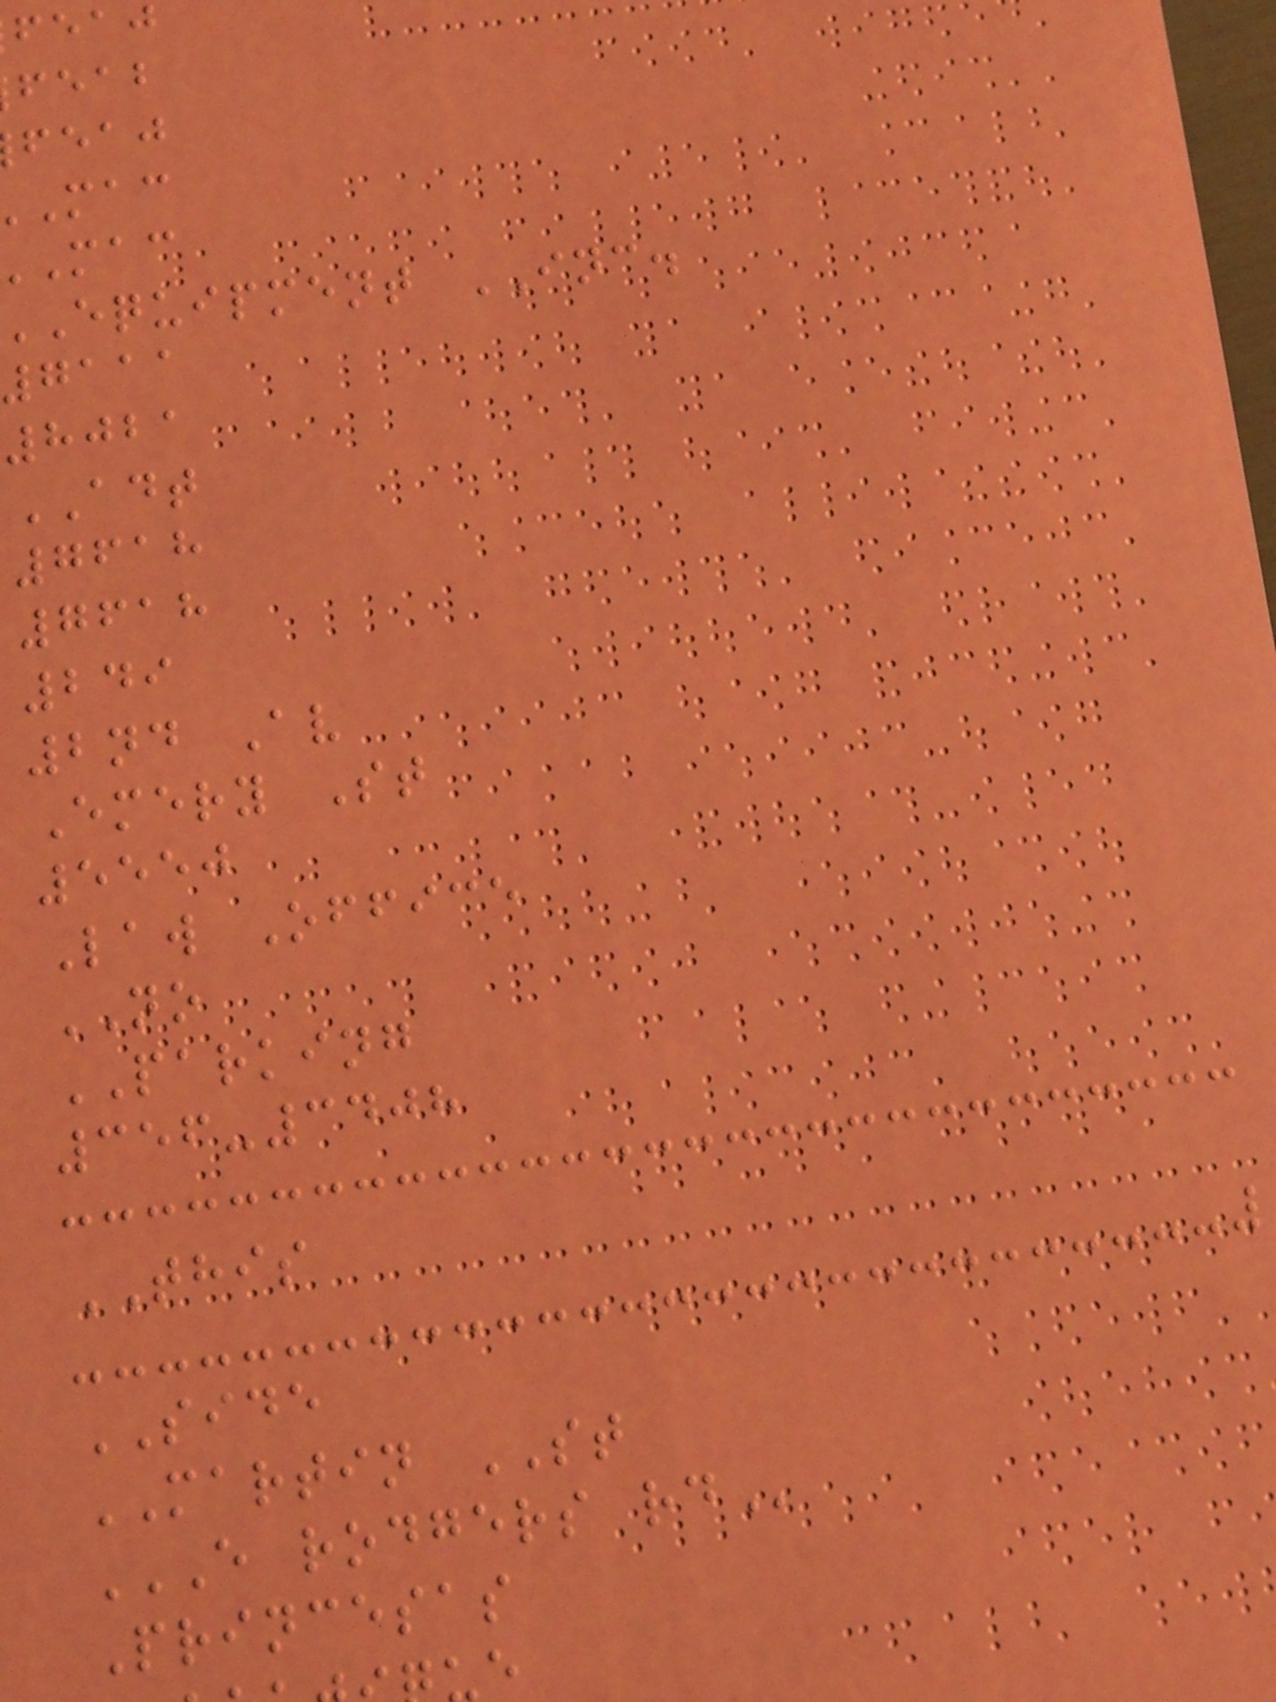feaj
feab
feaj
equipment INC.
7111
8021
ADT
7618
7618
249
2nd Av
Emery St
5550
Law Office
NO
PARKING
356-3408
THIS
SIDE
MARTIN ST
E RODGERS RD
Princesas
